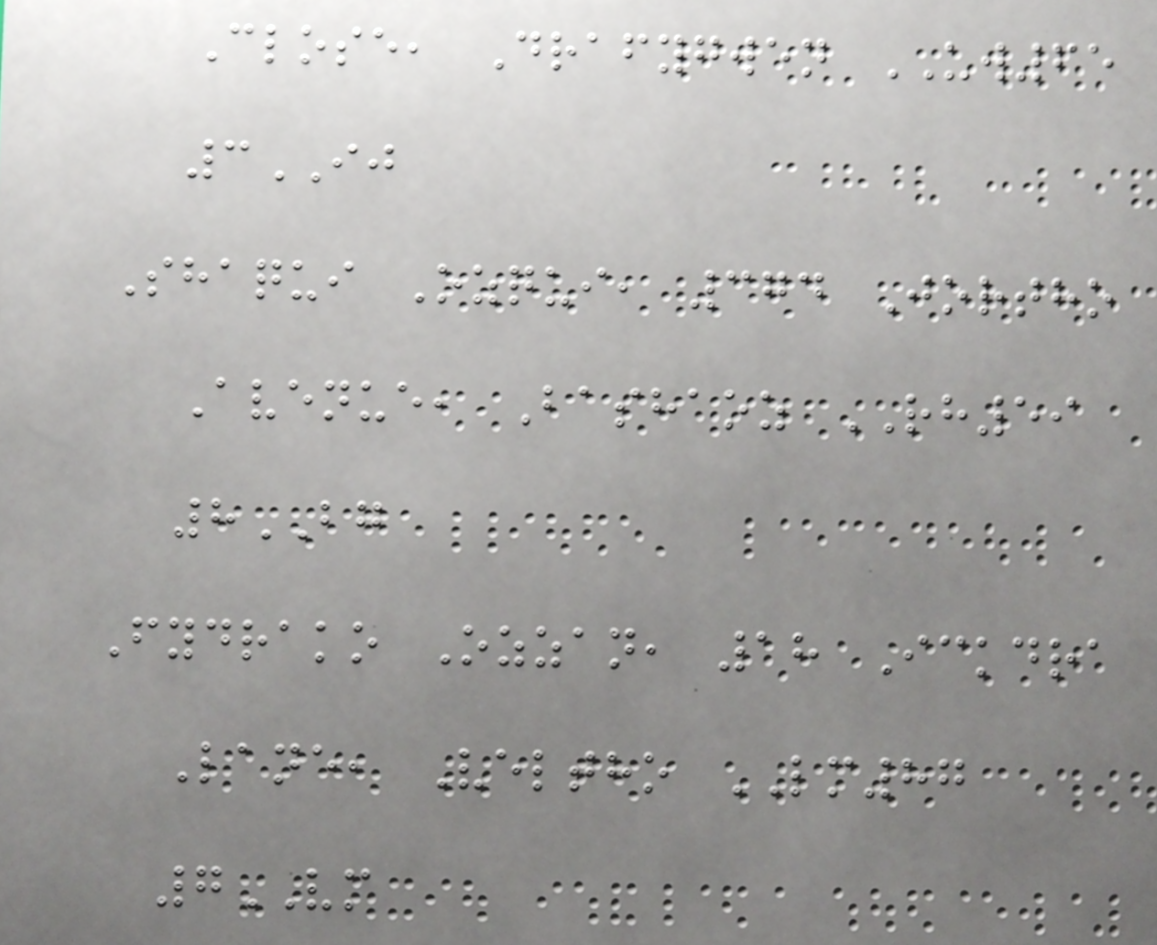Close, Drafygwen UW65
3IJ
Shaqui Ozqui, 374 Jortho
Avenue, Bashaoz RH59
8BG
Fydrako Ozzan, 18 Ickdra
Lane, Veltho LM87
7VM
